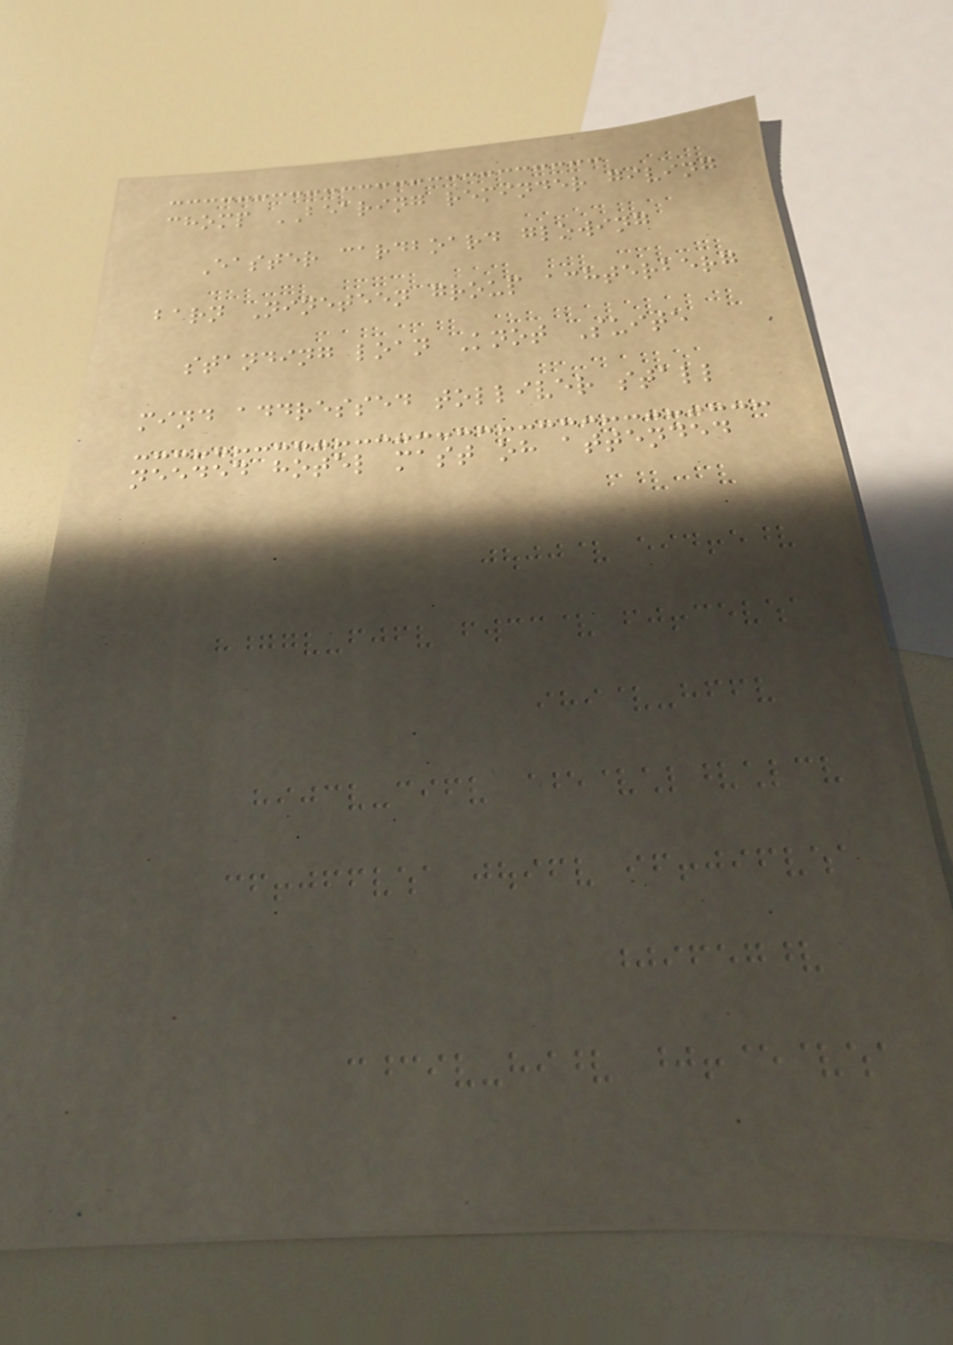chomp BEARING reminder giving
Easter cardboard glowing
barn Nineteen group achterberg
standing loan Knot Suite
mind addressed tolliver stall
needed hotel mast oh attended
